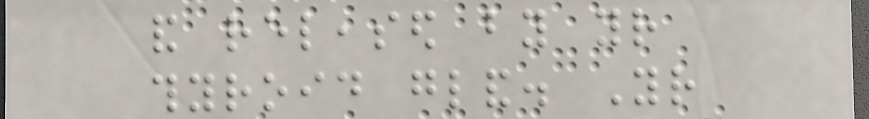and released by your
thyroid gland. Your
